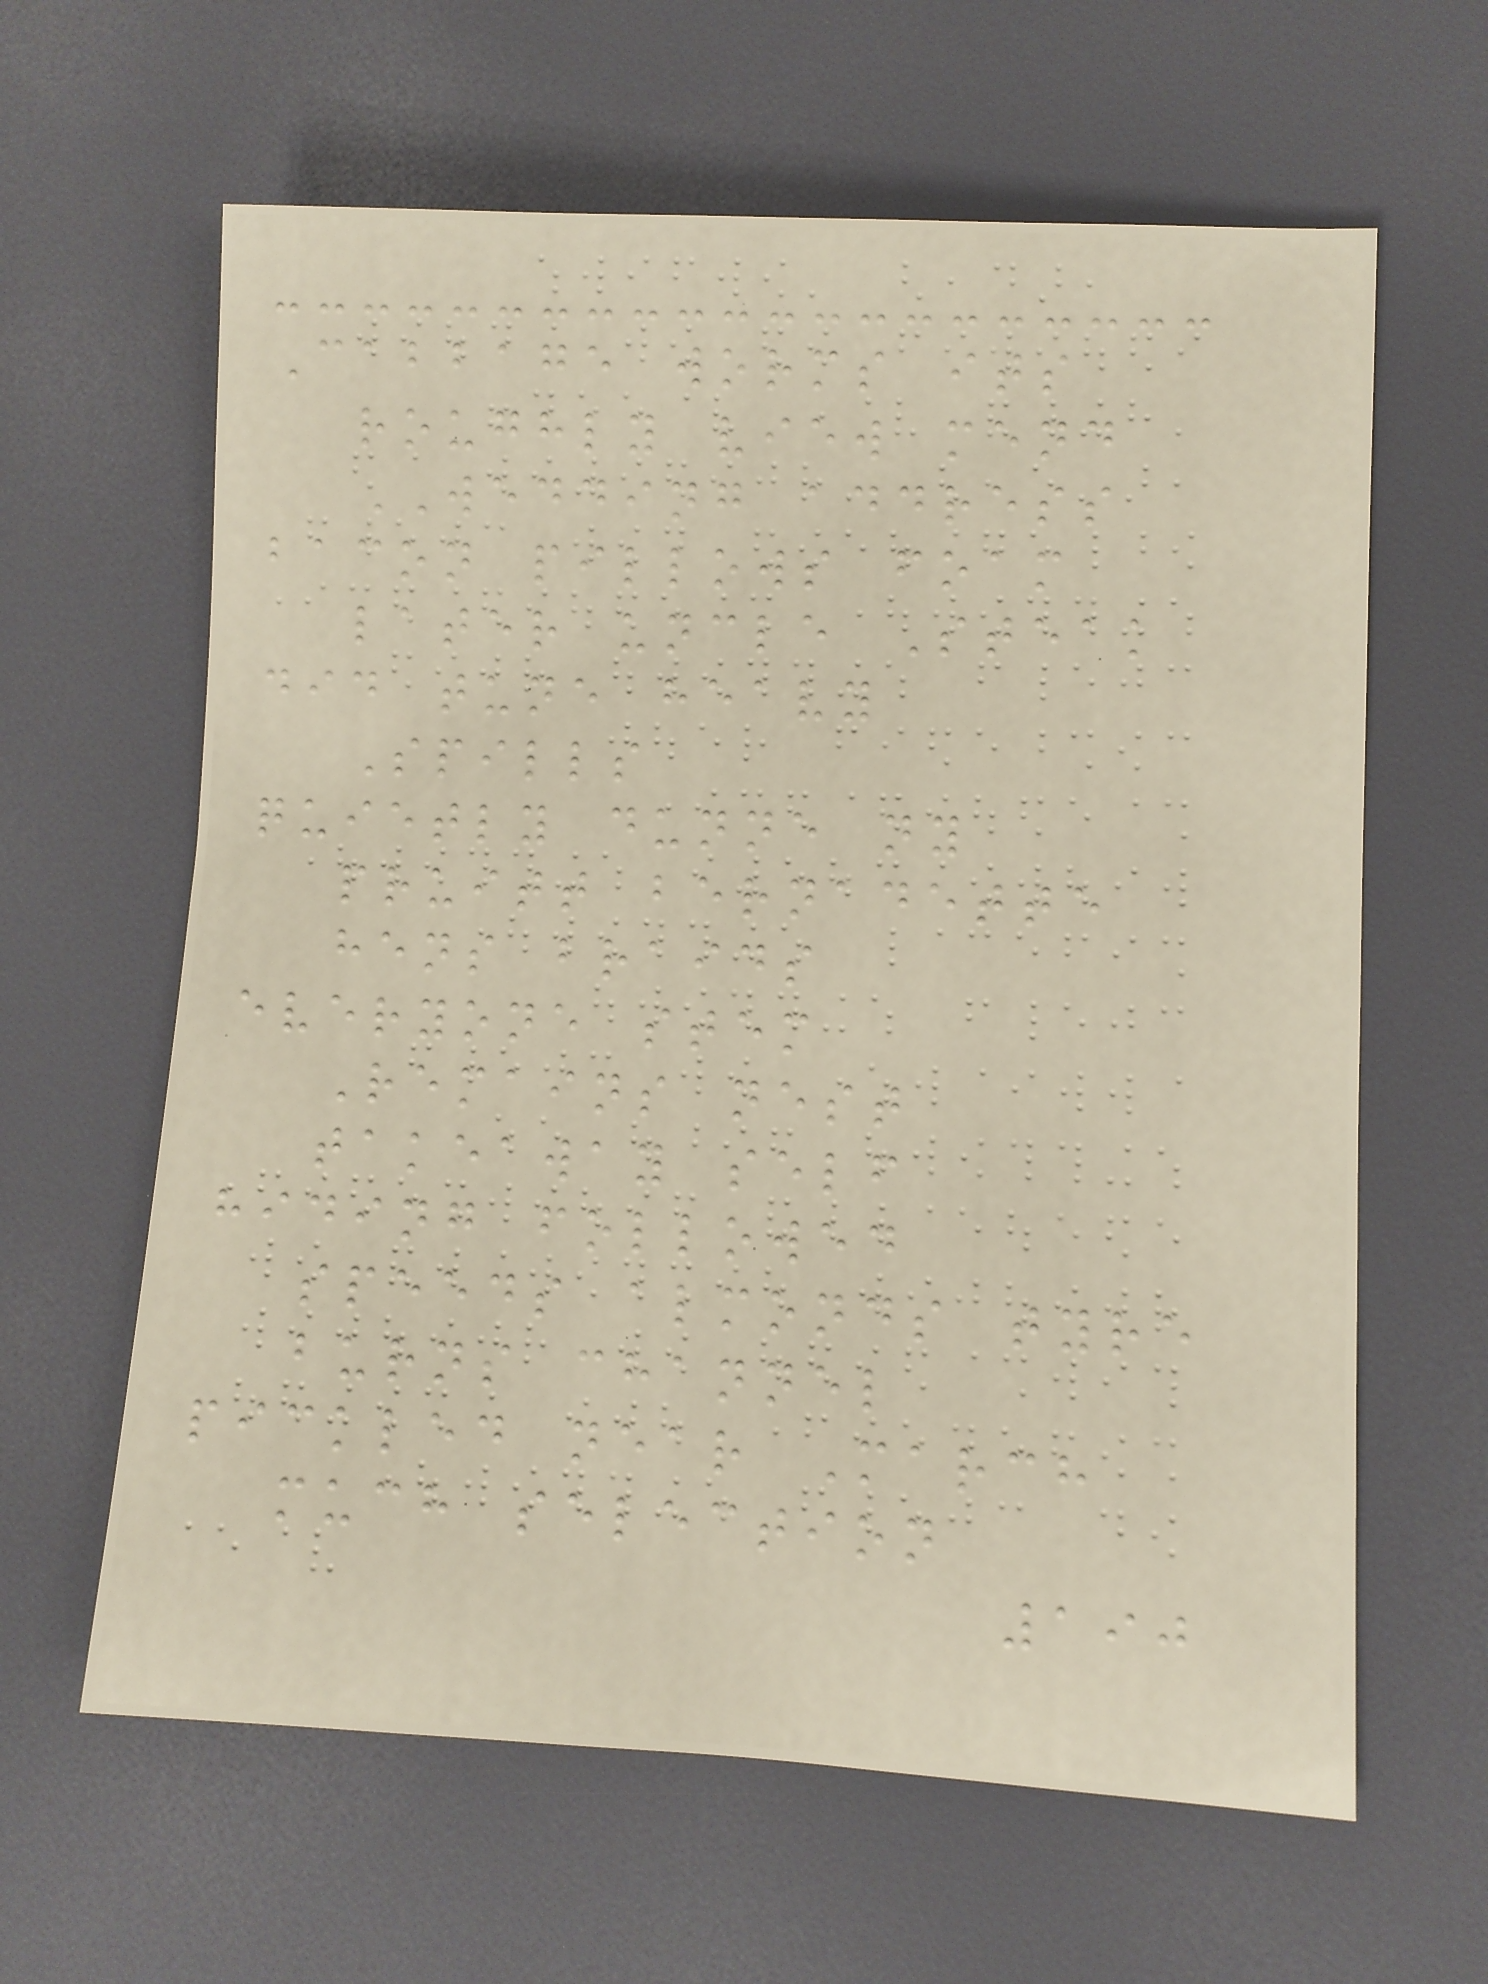Cabbage worms its
roughly view mend
WEDDING address
bacon pillows foam
later uncle Steak
did tune heavy
Spills
quietly dunne ny
pruitt bernadette
hens braids
everyone stem
Remains nest
takeaway self
hiding followed
speeds almonds tyre
burns channel
pickled near March
much selection
190
